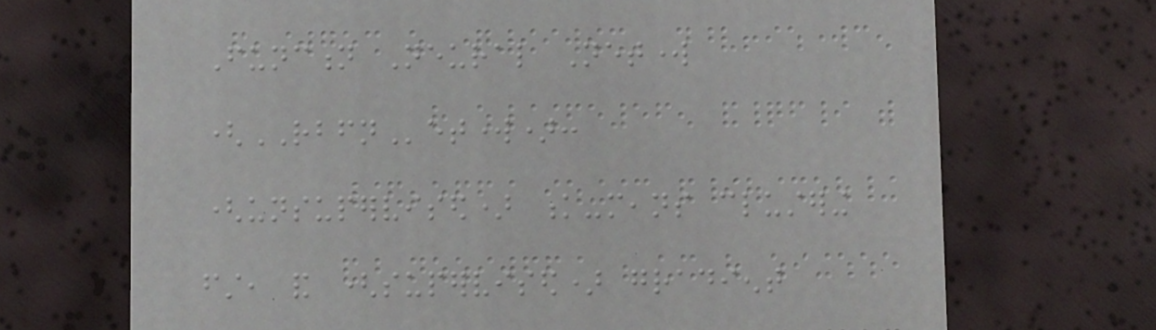Function Neural Network
(RBFNetwork):
(unsupervised) k-means clustering
first, and (supervised) gradient
